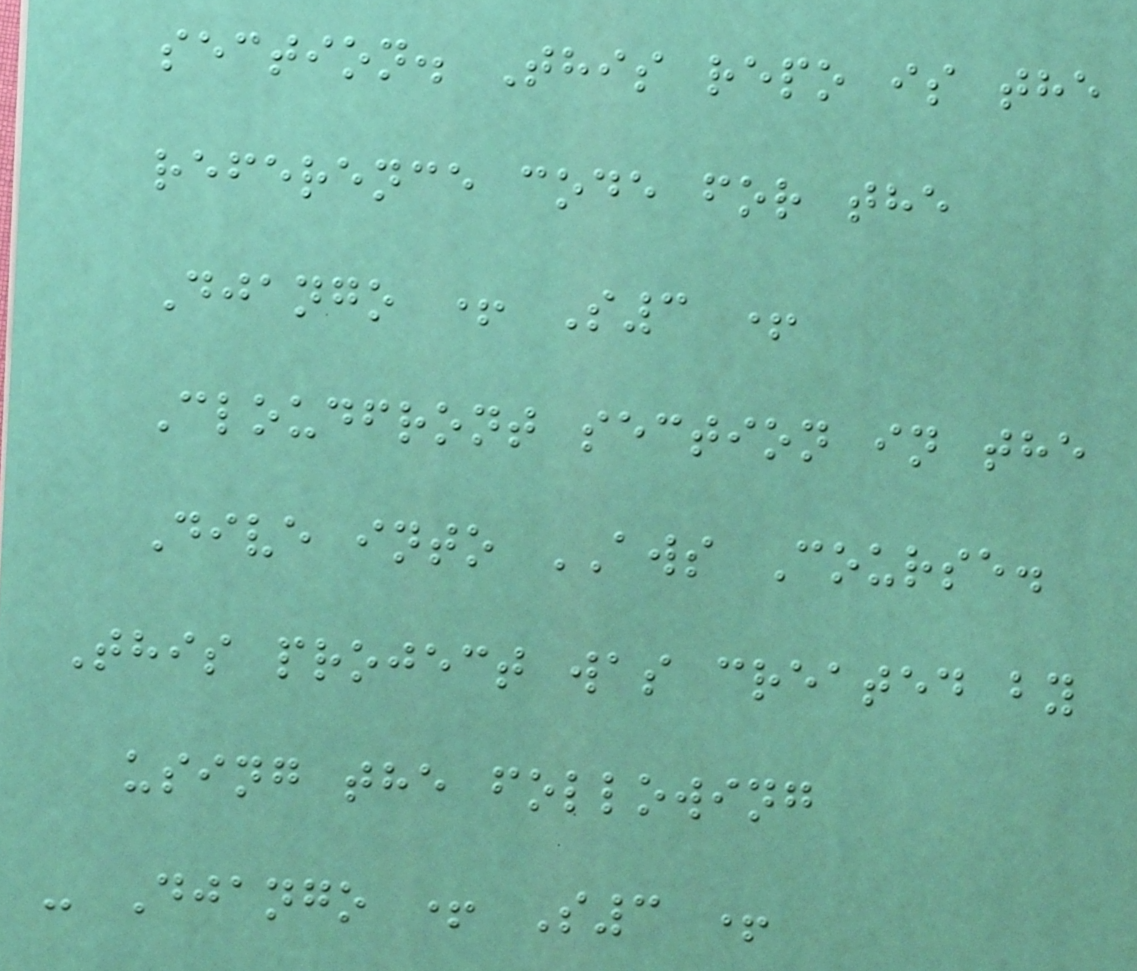section. This repo is the
reference code for the
Django + S3 +
Cloudfront section in the
Dive into AWS Course.
This project was created by
using the following
- Django + S3 +
